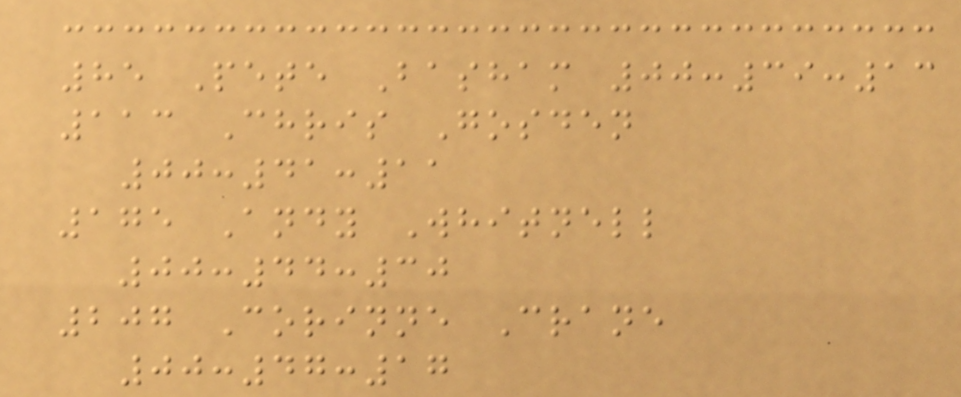85 Pete Basham 00:39:13
113 Chris Gosden
00:41:11
175 Andy Whitnell
00:44:30
207 Corinne Crane
00:47:17
